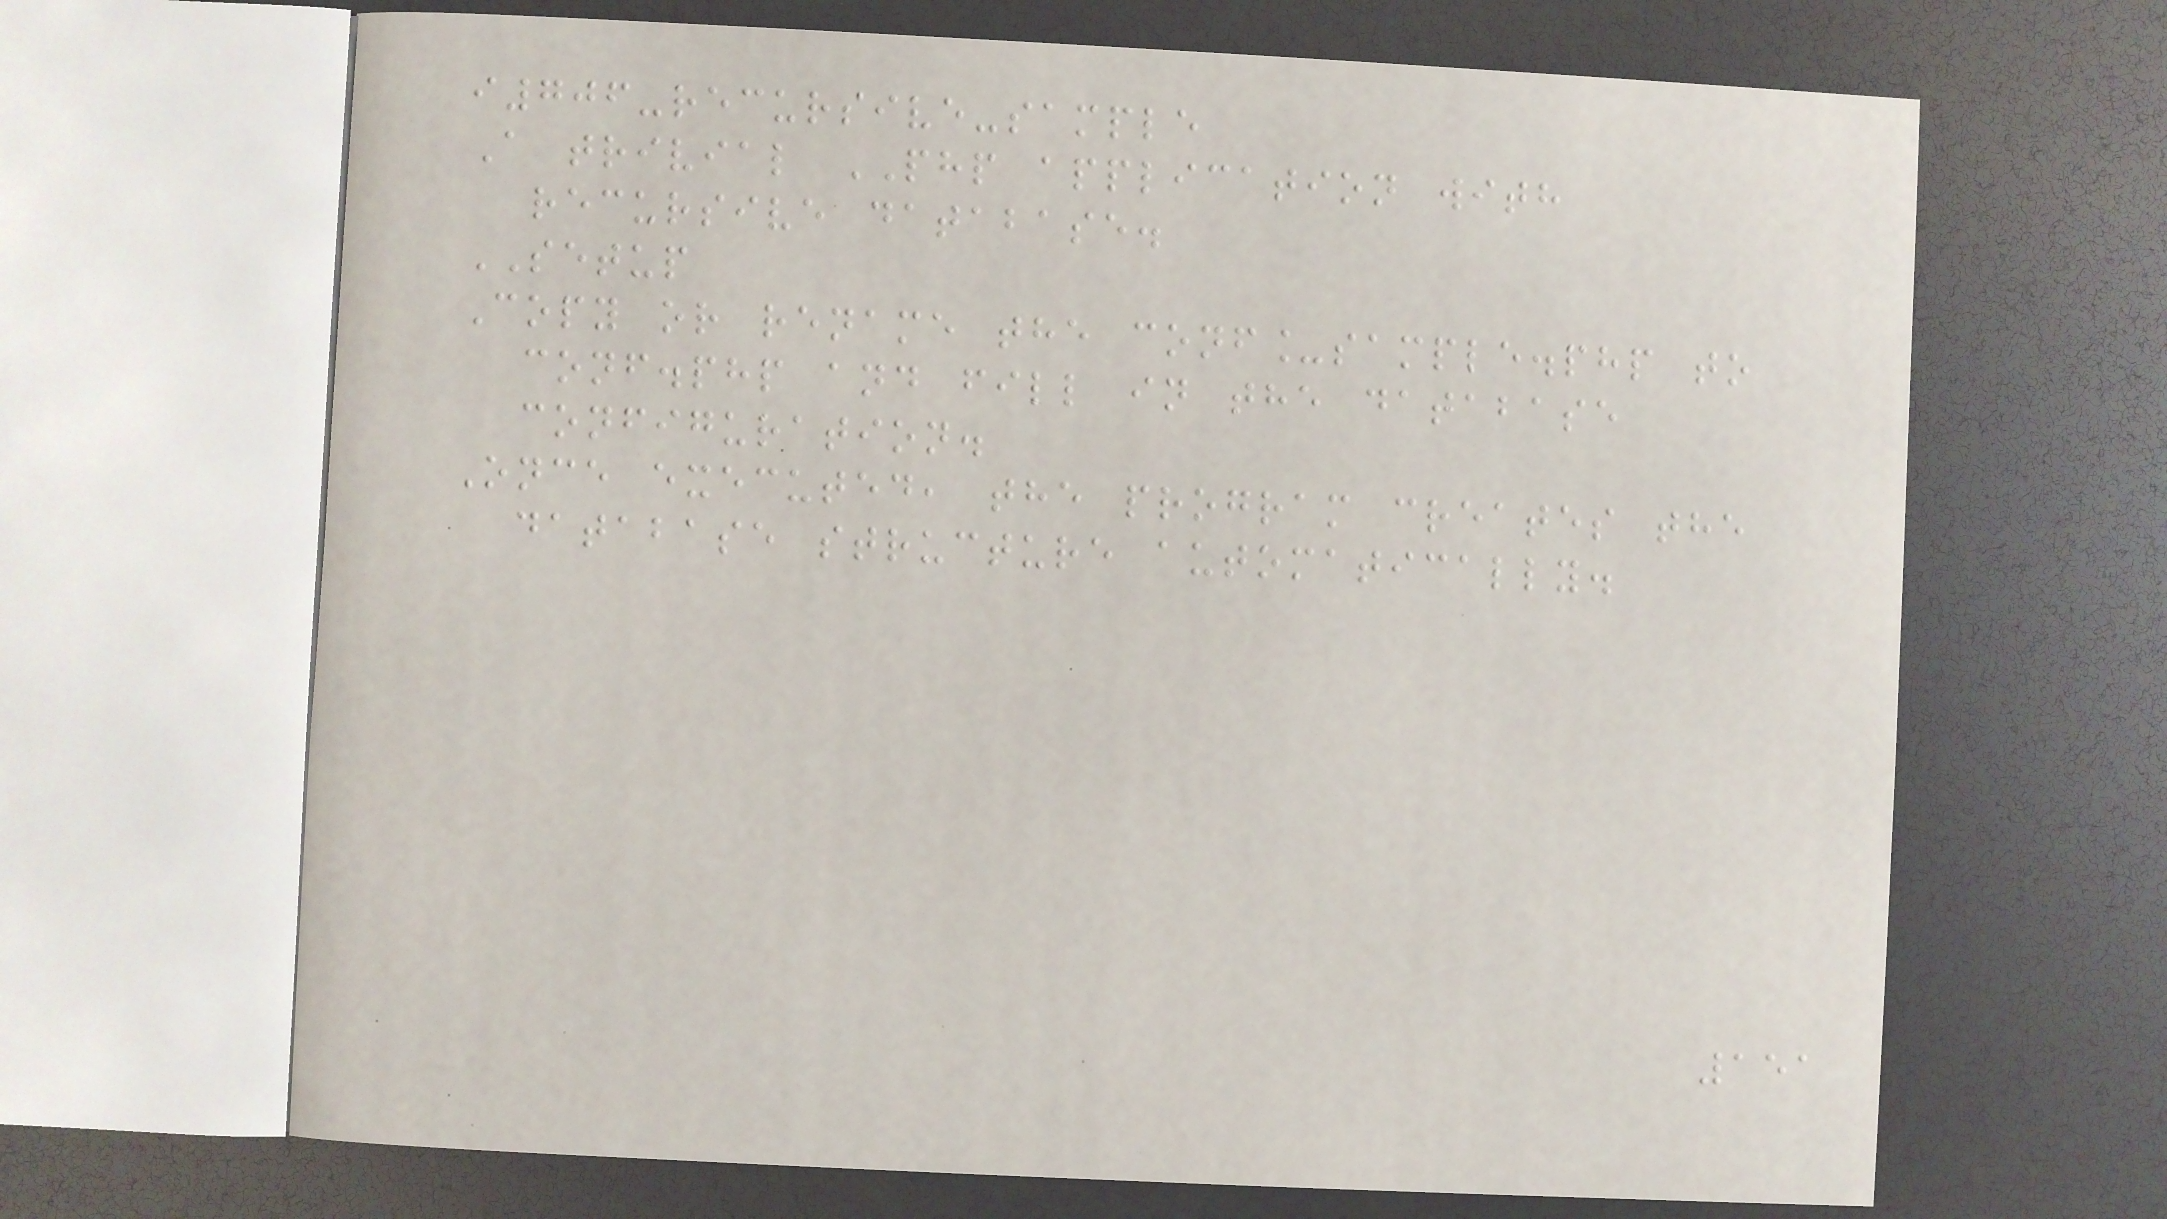i706-recursive-sample
A trivial PHP application with
recursive database.
SETUP
Copy or rename the conf_sample.php to
conf.php and fill in the database
configuration.
Once executed, the program creates the
database structure automatically.
151
